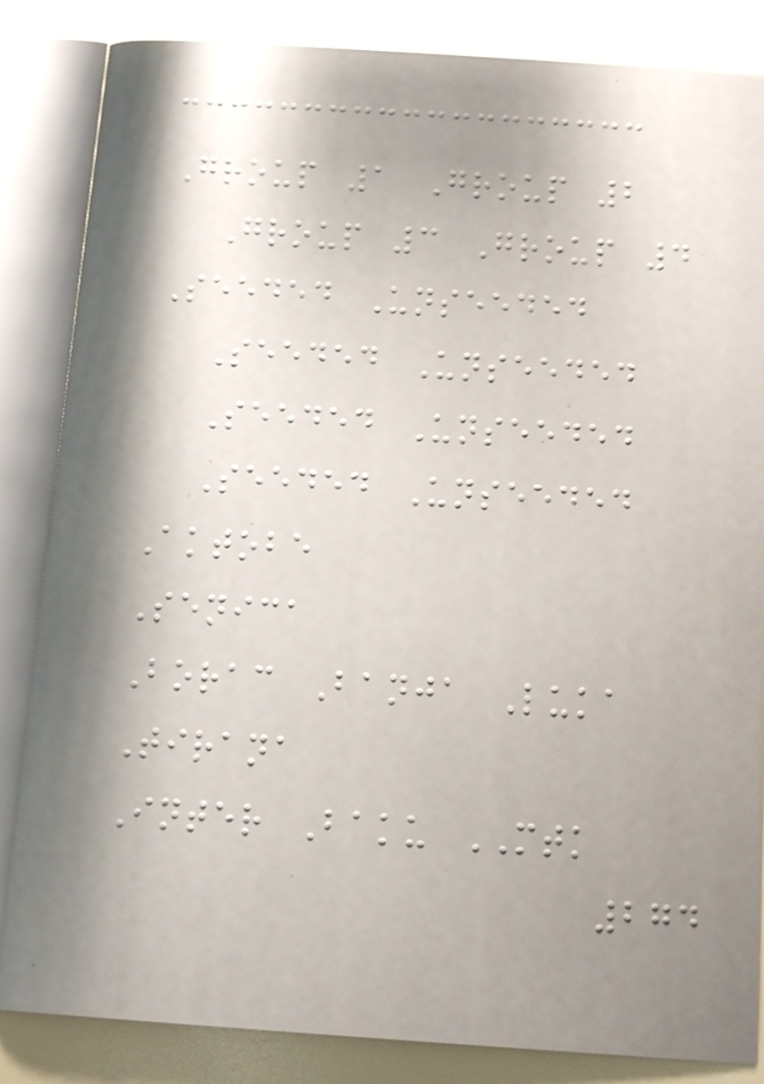Group 1 Group 2
Group 3 Group 4
Seeded Unseeded
Seeded Unseeded
Seeded Unseeded
Seeded Unseeded
Aktobe
Senica
Borac Banja Luka
Tirana
Inter Baku MTK
274
